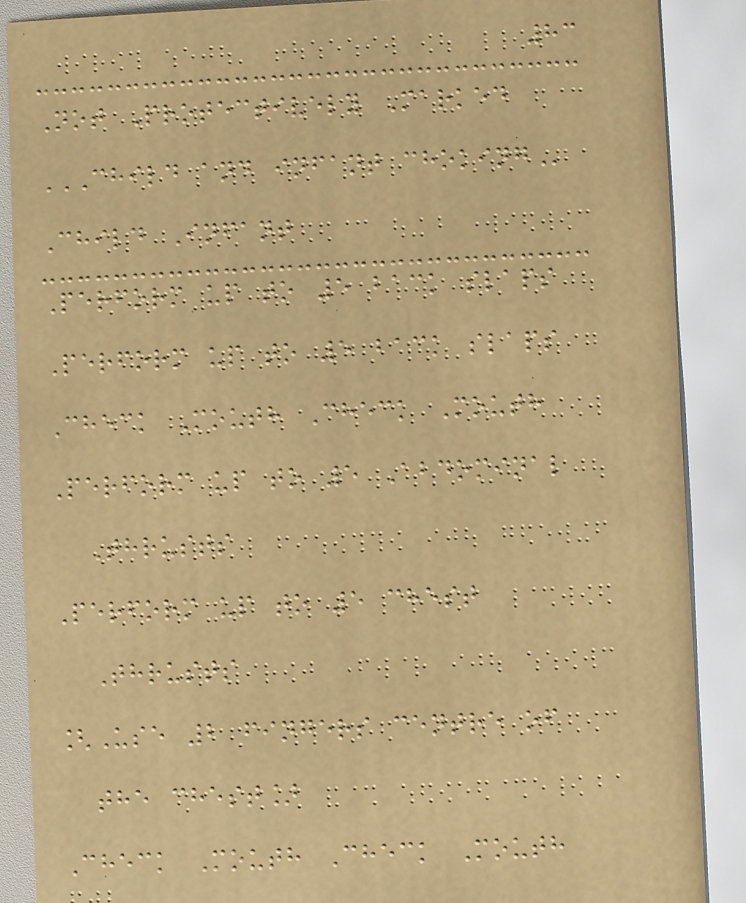83
Not Protectively Marked
CHILD AND INFANT CHOKING
Child Infant
Perform up to 5 back slaps
Perform up to 5 back slaps
Check Mouth Check Mouth
Perform up to 5 Abdominal
Thrusts
Perform up to 5 chest
Thrusts
[Use 2 fingers centre of
the chest]
Check Mouth Check Mouth
